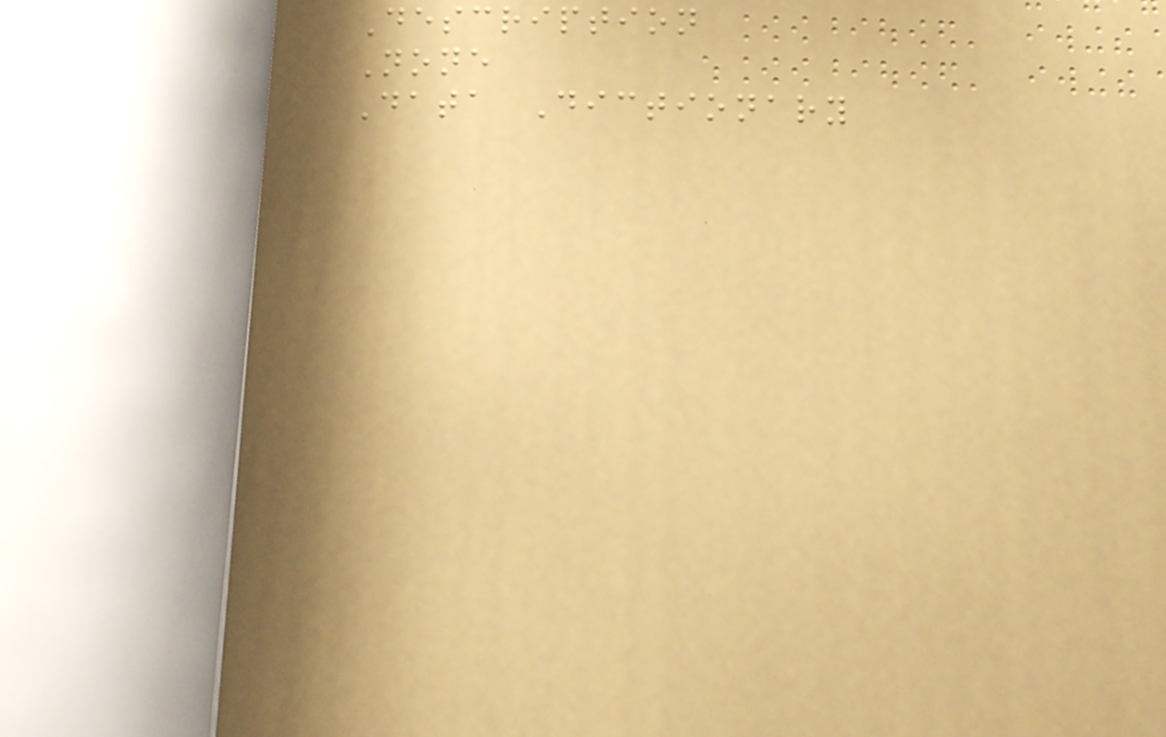Description
None
Data Dictionary
